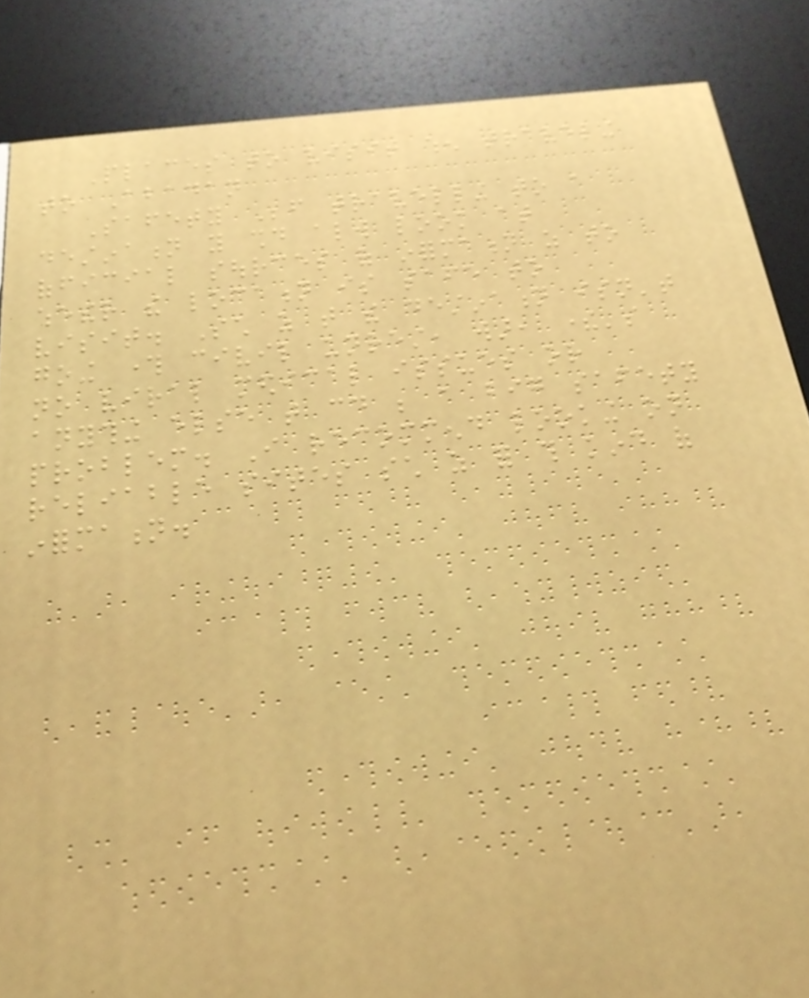Places to visit when traveling
to Abadan
Safety Before travelling to a
destination you should always look at
official sources of information as to
whether the location is safe to
visit. Such as that the destination isn't
going through civil unrest, war, there's
no viral medical issues or
anything else that could be a big safety
problem. I recommend looking on
reliable sites such as for this kind of
information.
